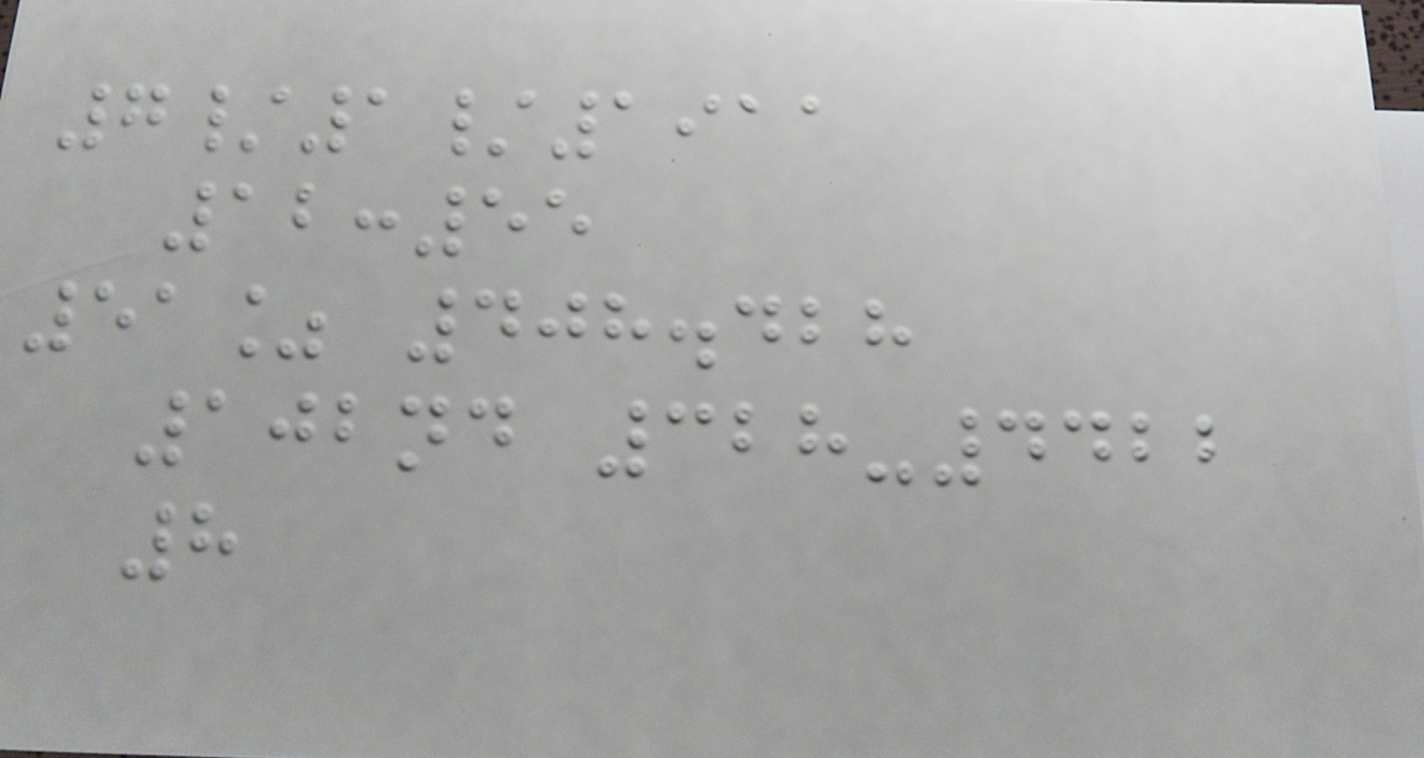7/1/1911
12:55
51% 408.428
102nd 328-4422
8
